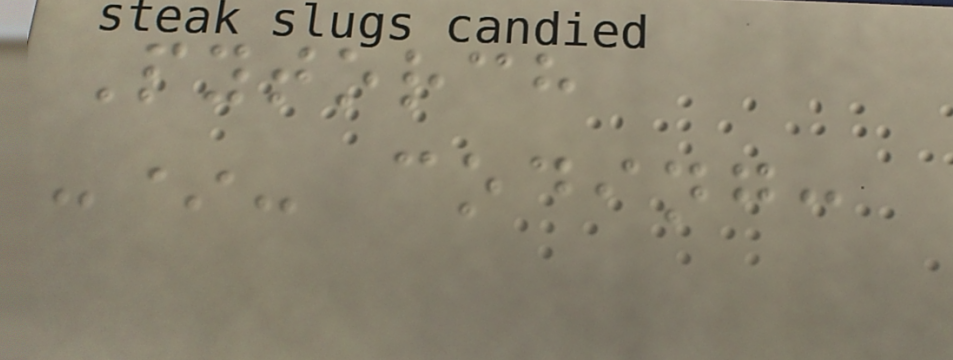Pytorch
-*- coding:
